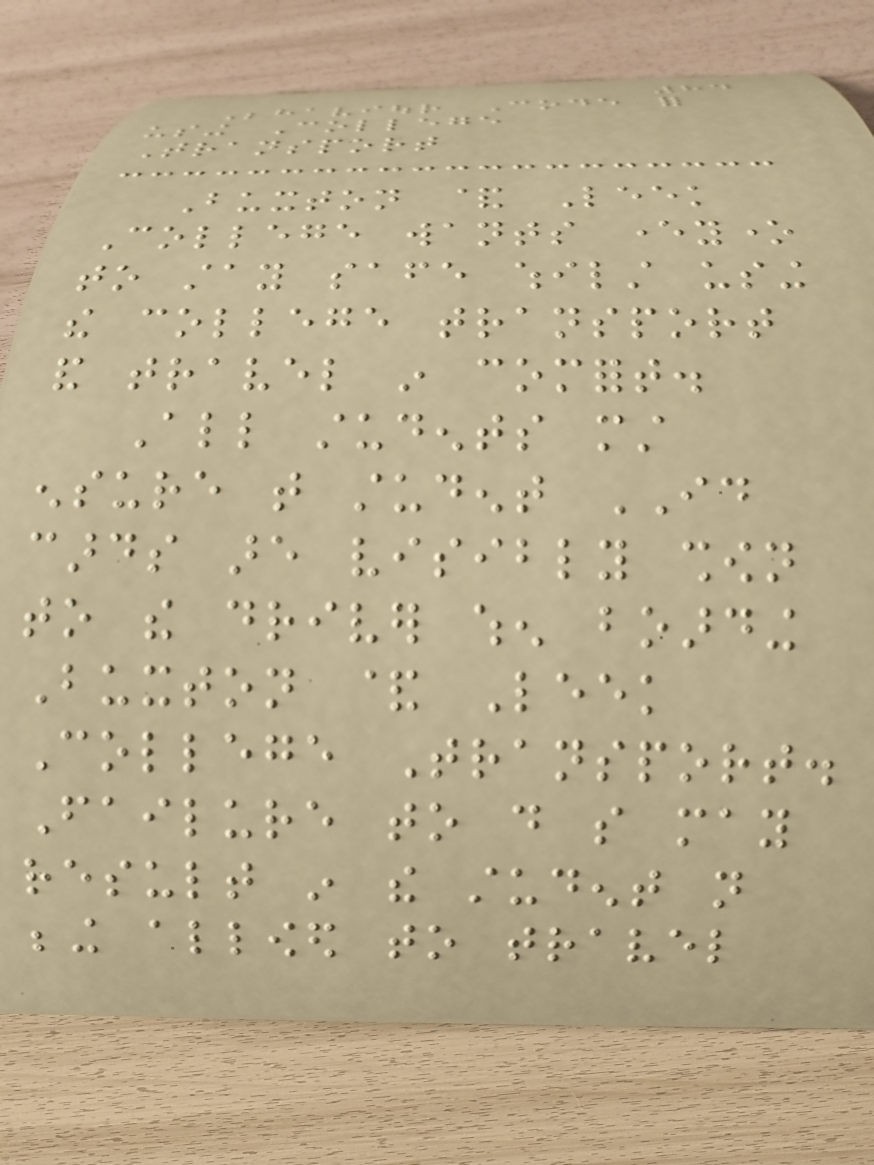84
Behaviour Code for
using College
Transport
Buxton & Leek
College wants everyone
to stay safe whilst using
the college transport
and travel in comfort.
All students must
ensure that student ID
cards are visibly shown
to the driver when boarding
Buxton & Leek
College Transport.
Failure to do so may
result in the student not
being allowed to travel
